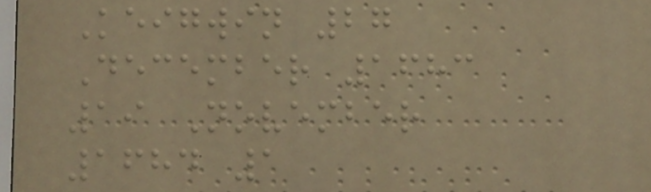Keigwin 27
December 1683
19 November
1684 1
